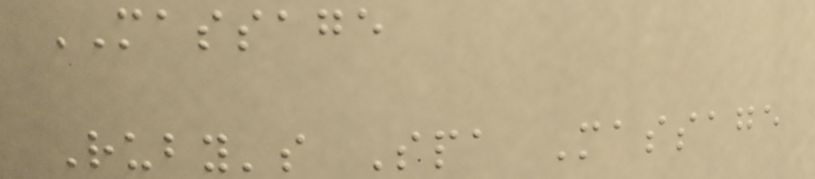MASSAGE
Ruby's Spa Massage
